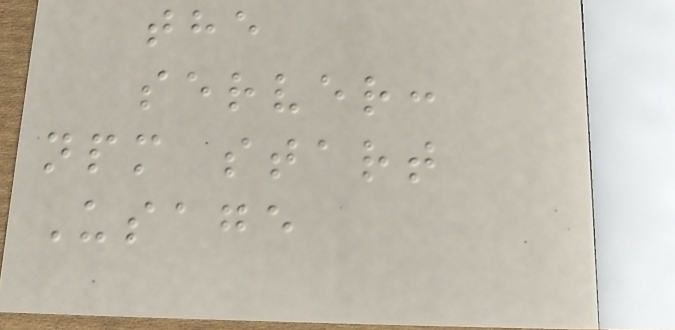the
server:
npm start
Usage
